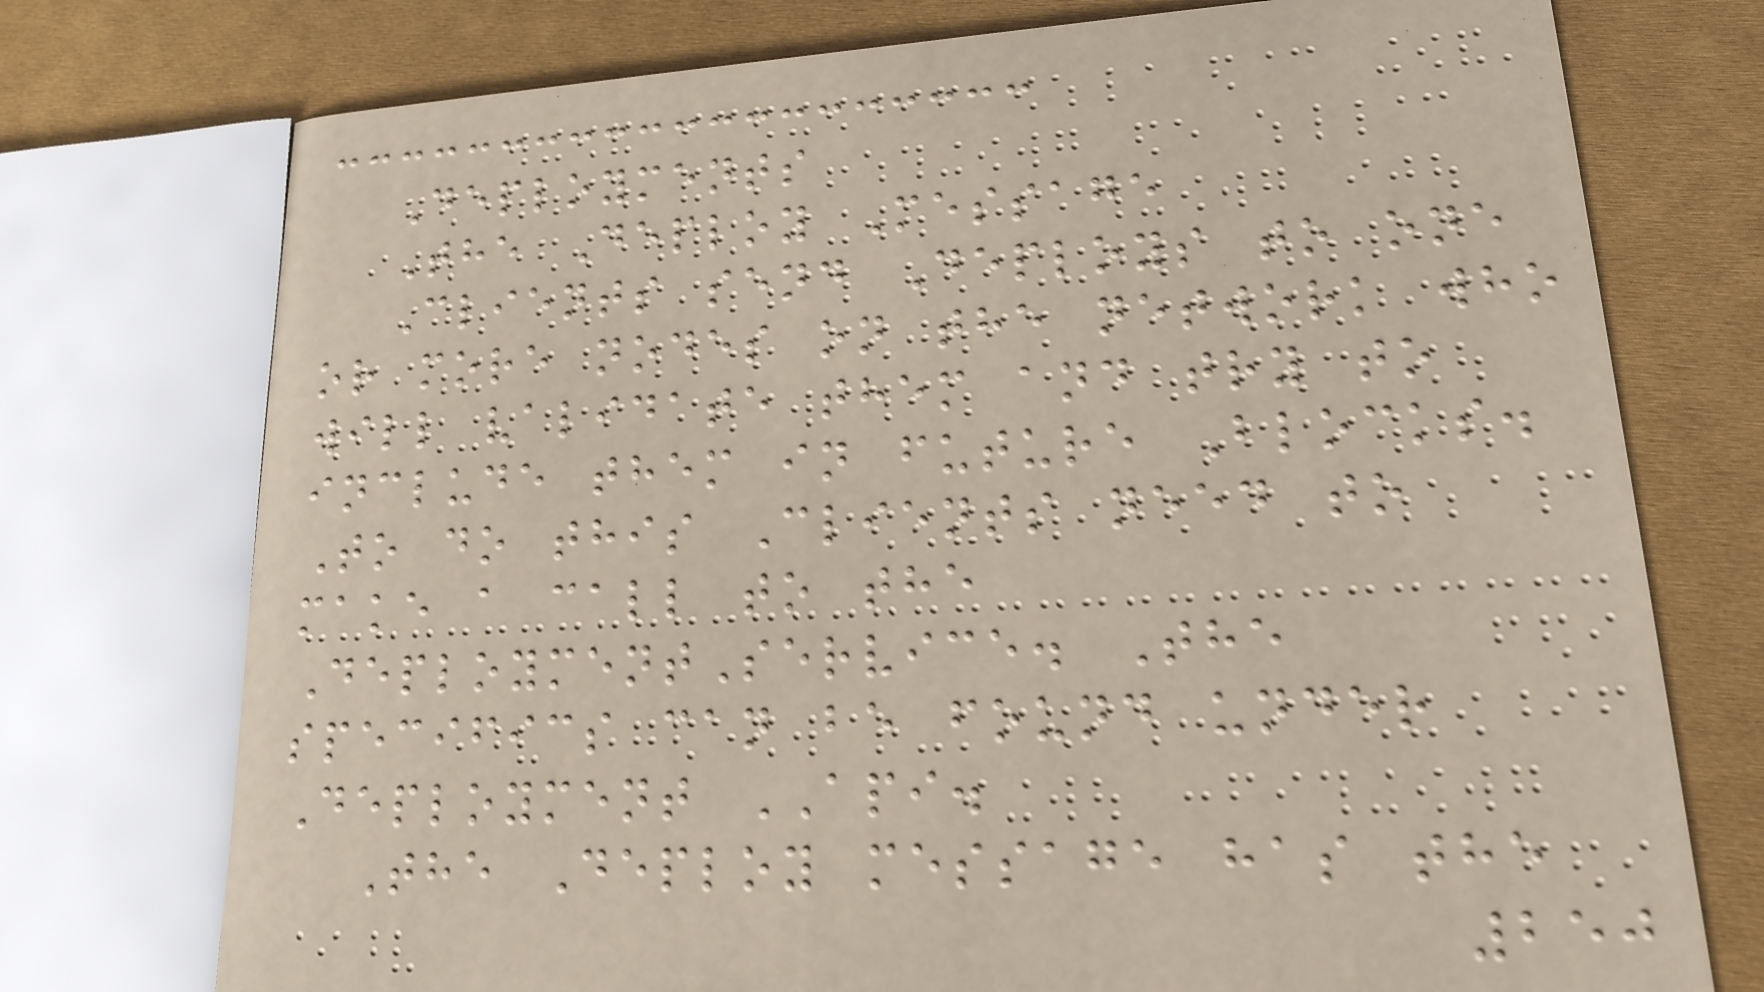Deployments
The Deploy Message
Clients send Deploys to one
or more nodes on the network who
will validate them and try to
include them in future Blocks.
To do this Clients need to
make a call to the
DeploymentService. The
specifics can be found under
Deployment API.
The Deploy message has the
250
